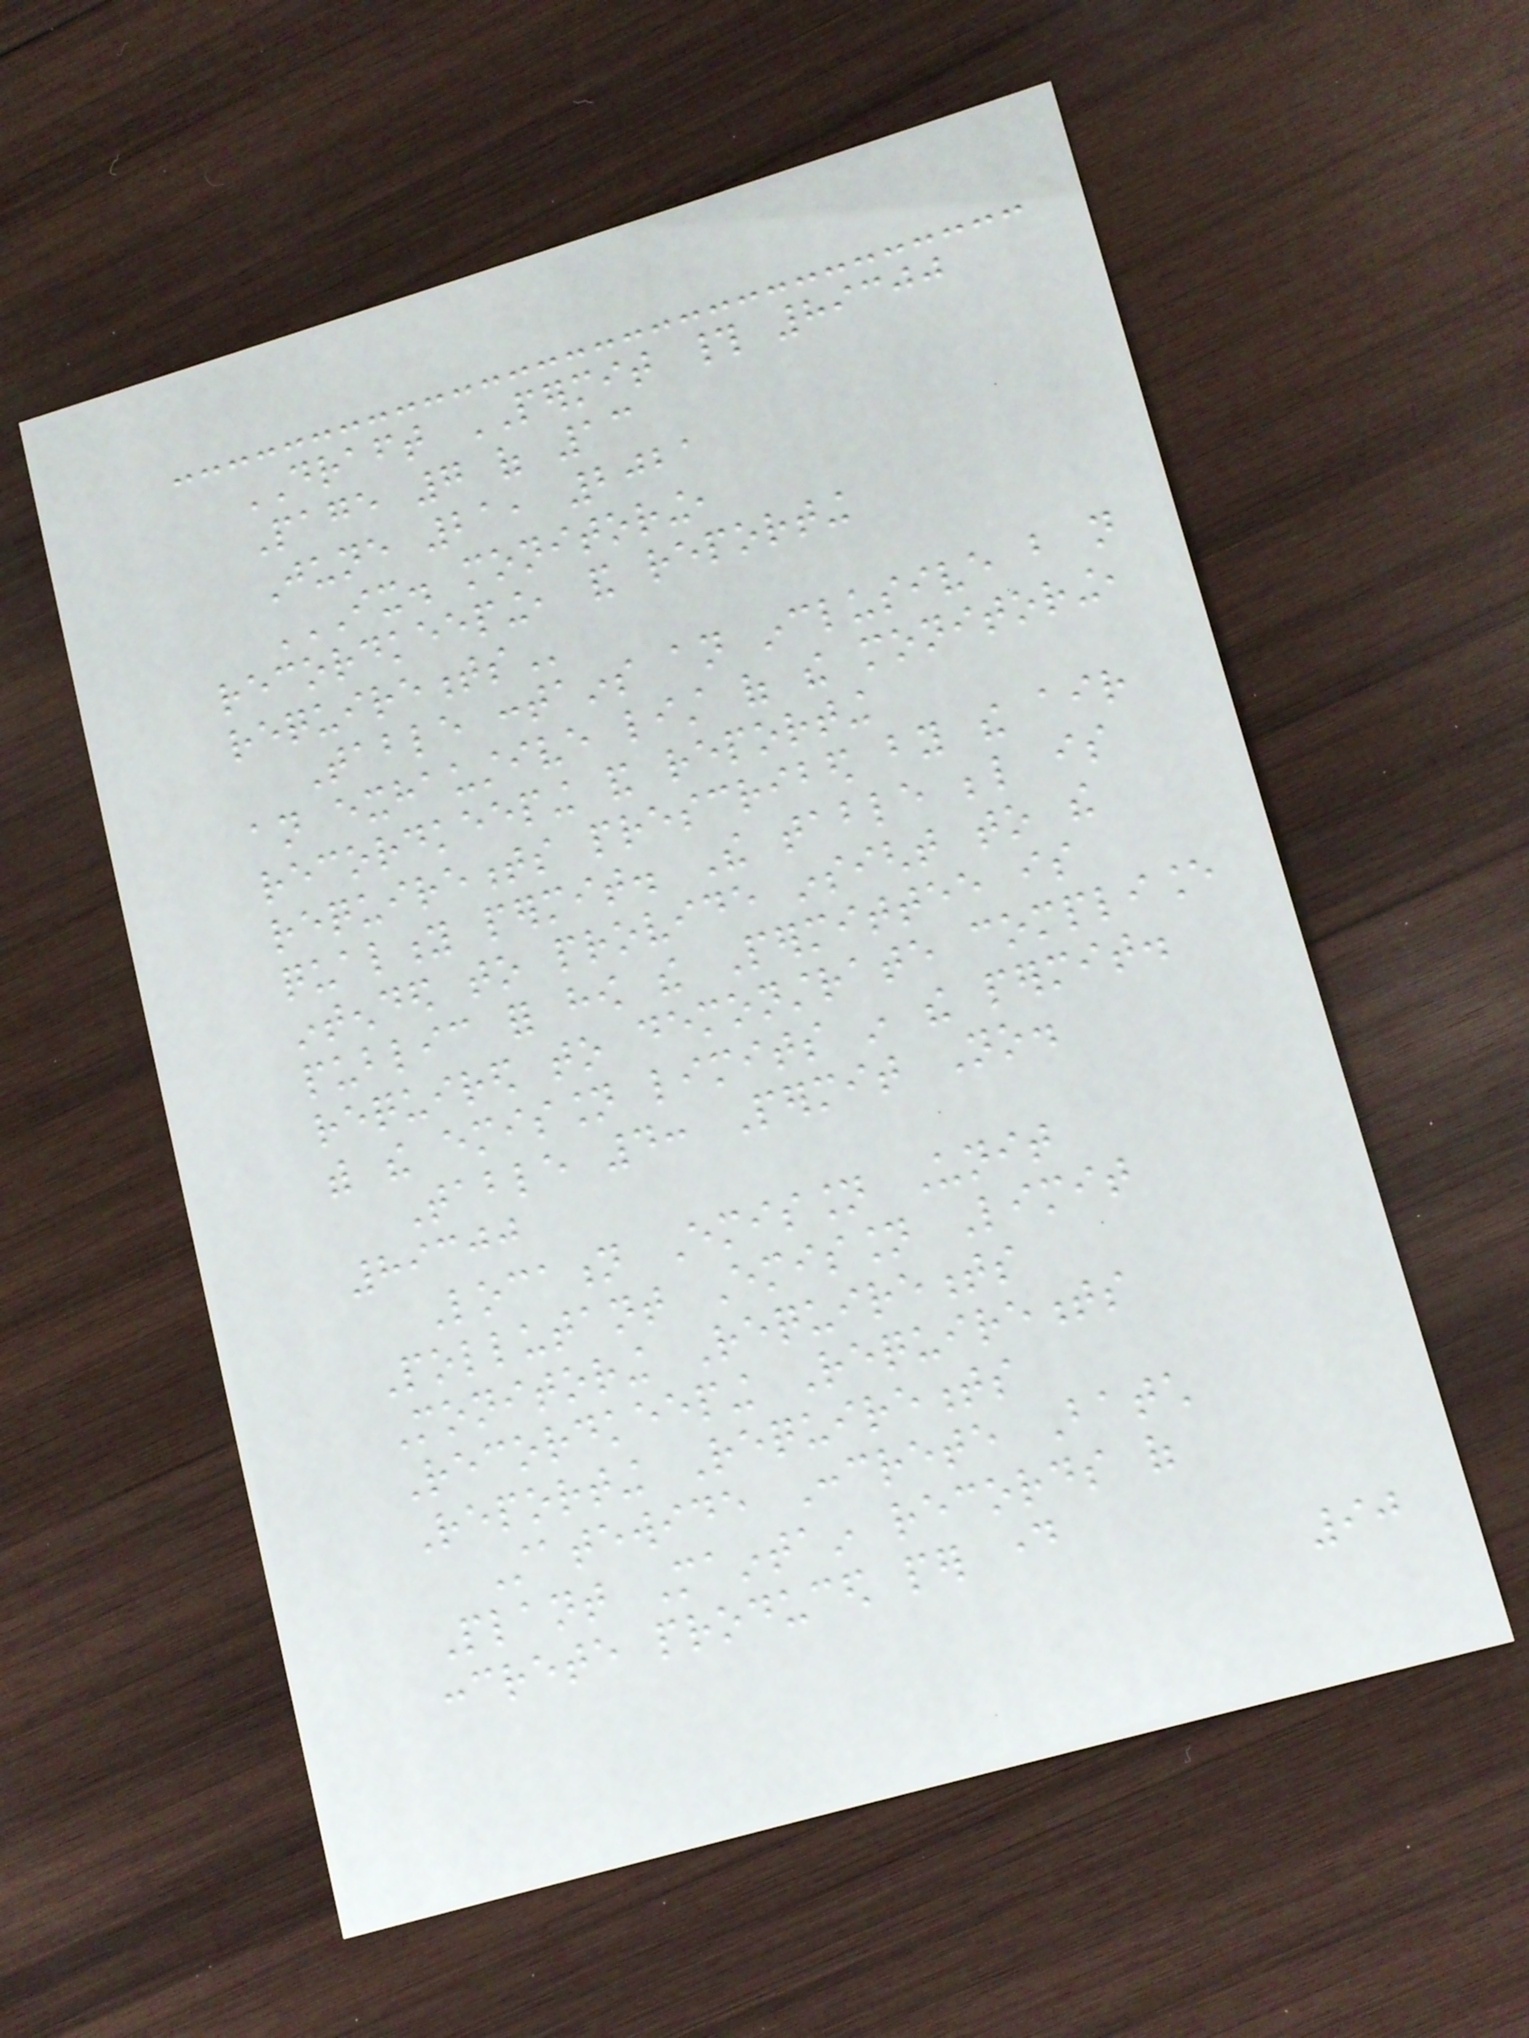DRAFT PERMIT # 89300
Page 7 of 13
June 21, 2021
IX. MONITORING,
RECORDKEEPING, AND REPORTING
REQUIREMENTS
Table contains an inclusive but not
an exhaustive list of the monitoring,
recordkeeping and reporting
requirements prescribed by the air
quality permit. The table below is
intended to provide insight to the
public for how the Permittee is
required to demonstrate compliance
with the emission limits in the permit.
Table 4: Permit No.
89300
Location Emission Unit
Pollutant Emission Limit
Monitoring Requirements
Recordkeeping Requirements
Reporting Requirements
Statewide Concrete Batch
Plant Maintain records of
concrete produced per day
90
